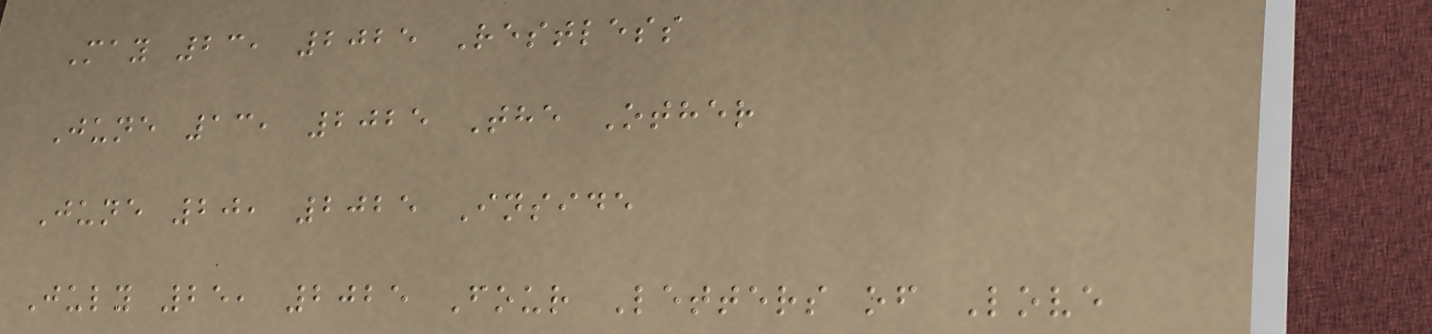May 23, 2025 Restless
June 13, 2025 The Other
June 20, 2025 Inside
July 25, 2025 Four Letters of Love
